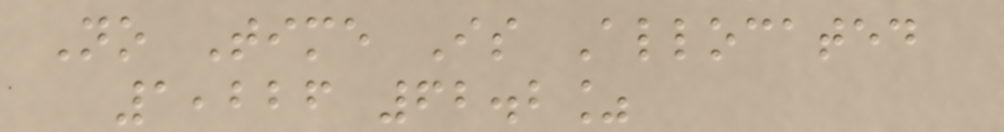No Time Is Allocated
1,226 62.2%
